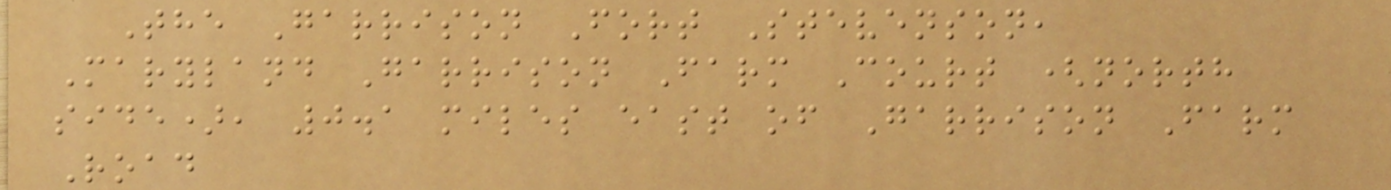The Garrison Fort Stevenson,
Maryland Garrison Farm Court (north
side), 0.1 miles east of Garrison Farm
Road
